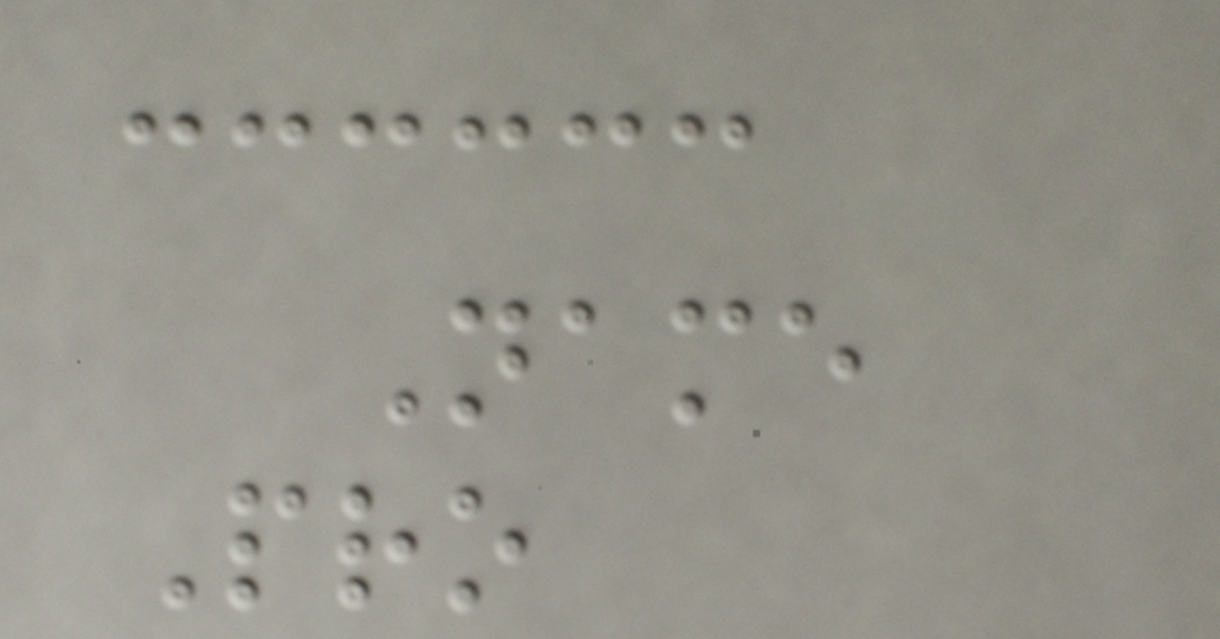Name
Pro
